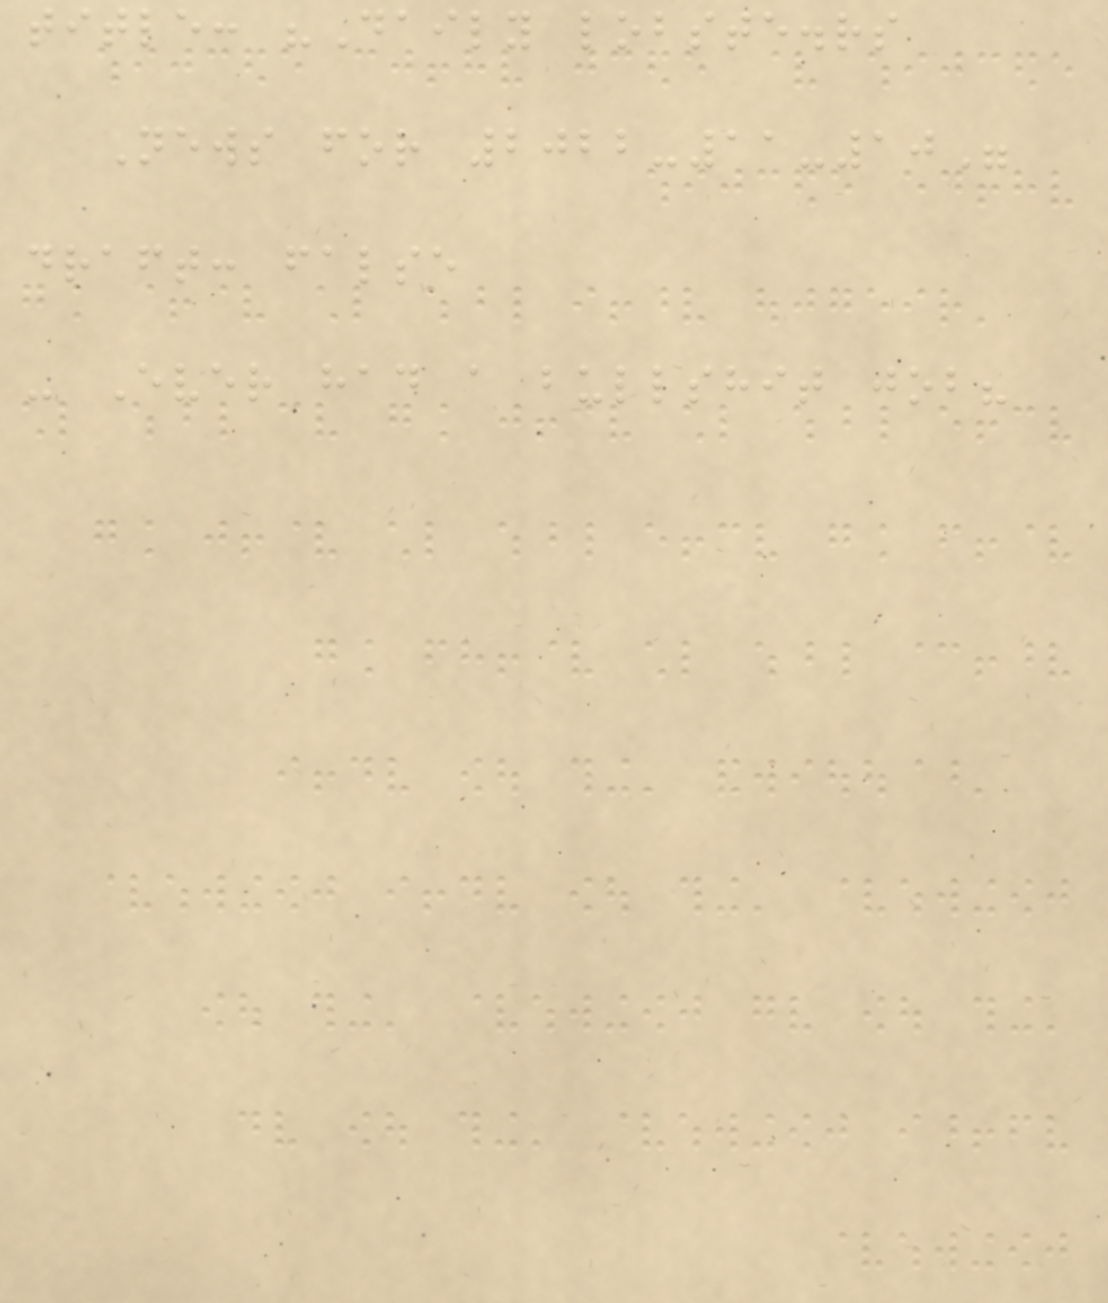title: "Daily lobste.rs
News for 2022-11-10"
draft: false
- Ever had a bullshit job?
